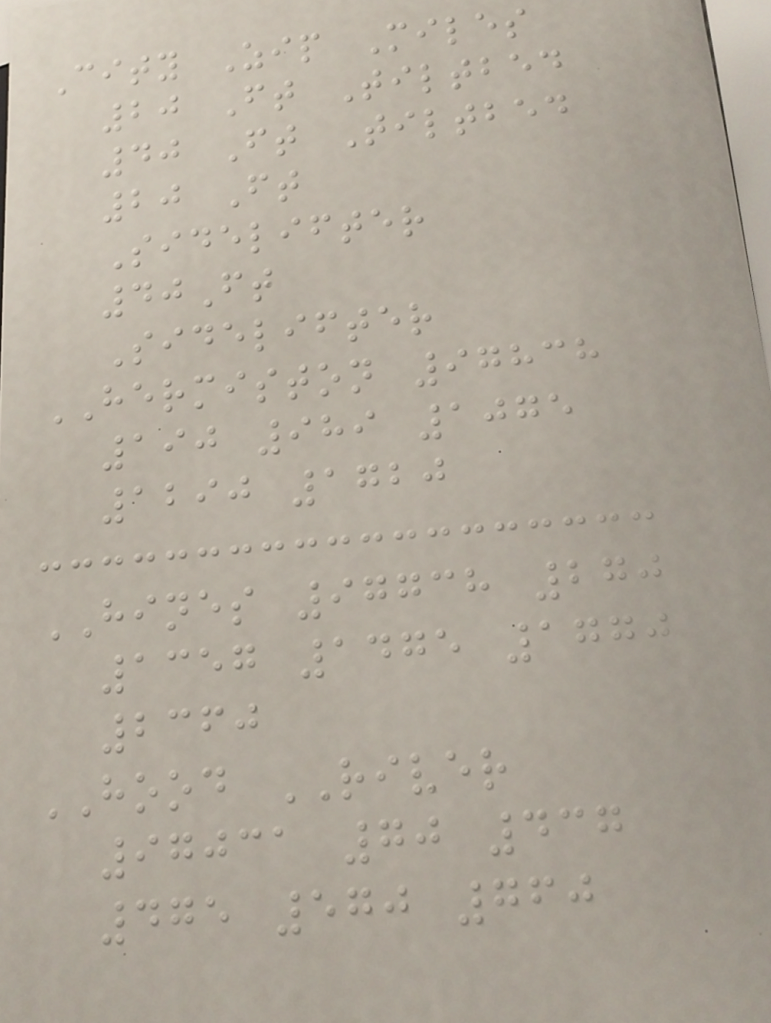City Zip Miles
20 Ft Tiltbed
40 Ft Tiltbed
20 Ft
Sidelifter
40Ft
Sidelifter
HERMISTON 97838
190 989 1075
1290 1720
HINES 97738 270
1357 1475 1770
2360
HOOD RIVER
97031 70 437
475 570 760
